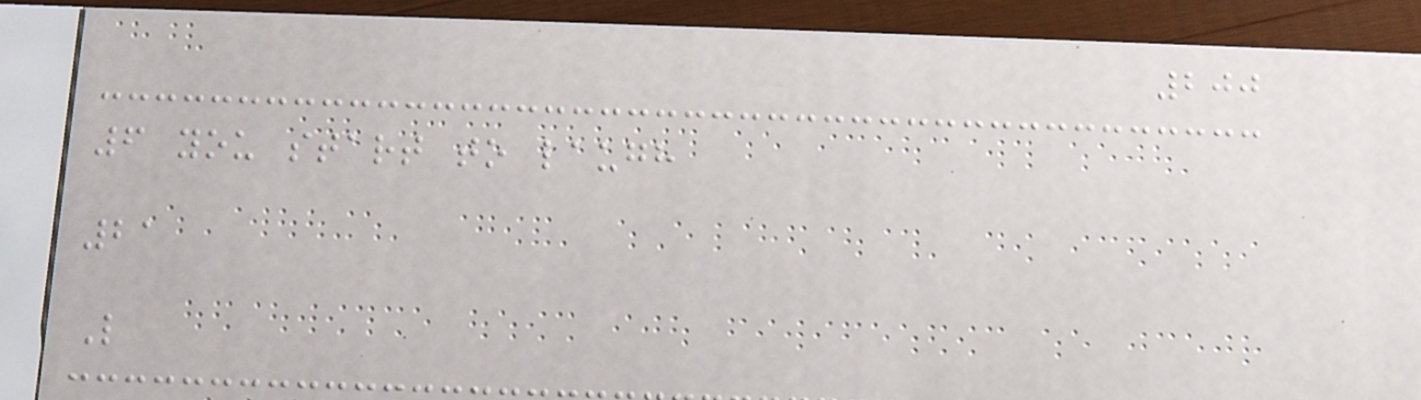200
6 you start to laugh
21
L
